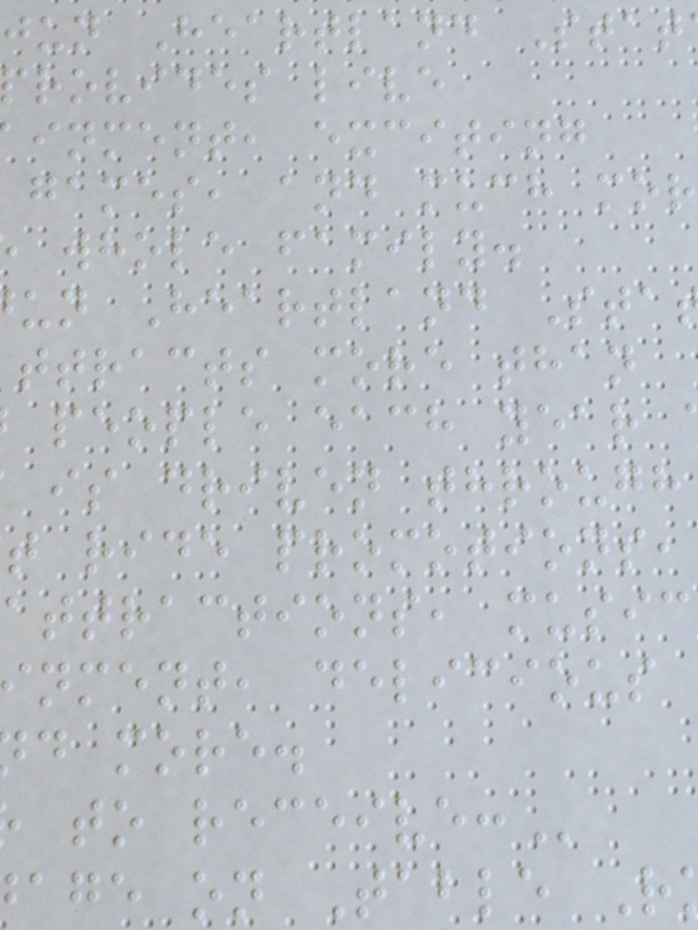jun Heartland Stat
rovides live
inment, exciting
games, and much mor
whole family.
un Heartland Sta
ttracts more than
people each year
is driven through
t ride promotions,
attractions, music
nment, delicious
d more.
age on Table R
